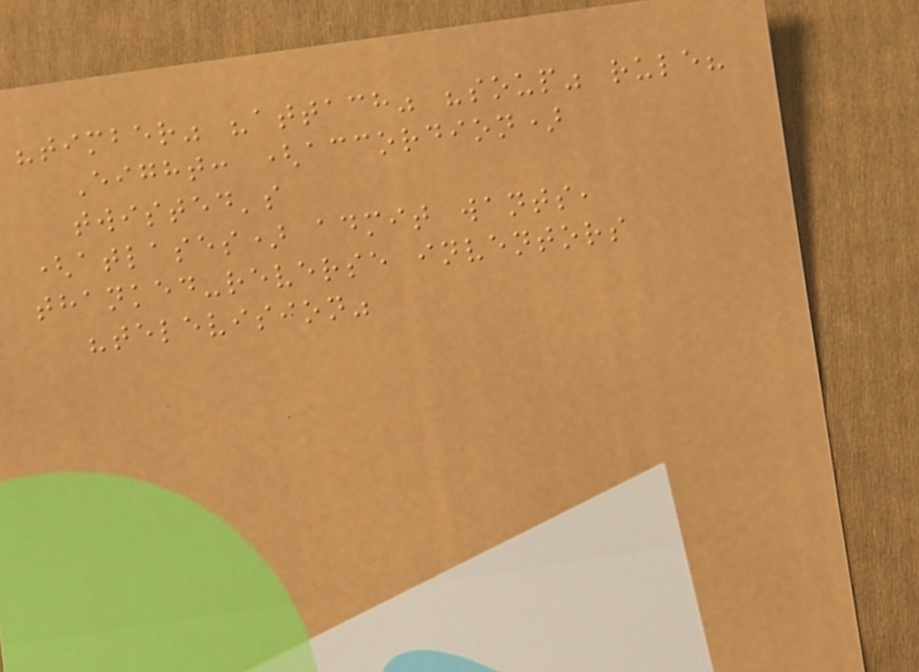"timber" "attach" "soup" rule?
Eight: (accordion)
twisted's
(atlases) admit wants,
thanked-reverse inventors
"television"
